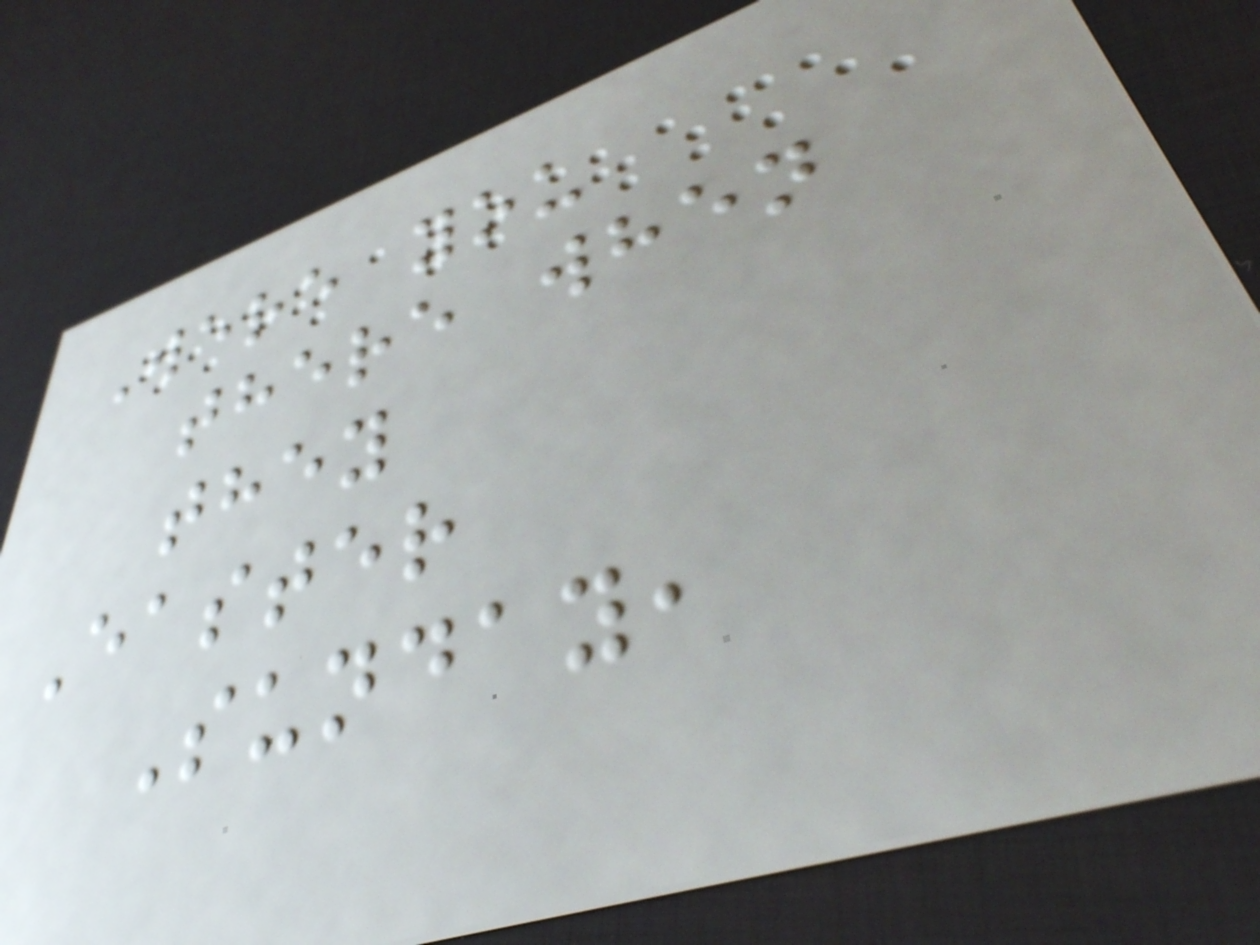Were you
there when
they
Easter
Sunday,
